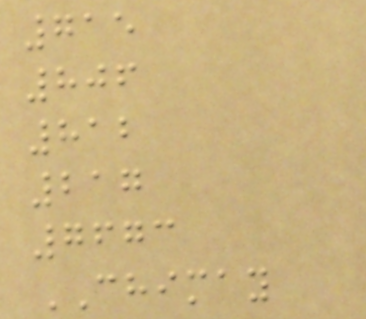715
806
812
217
7673
CHIMAY
